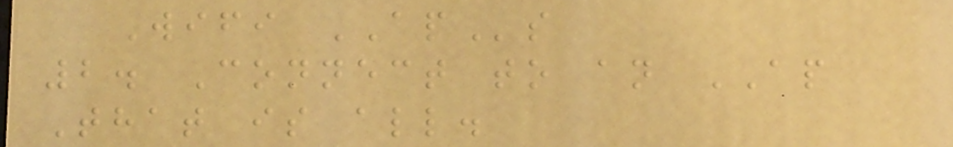Wifi APs
2. Connect to an AP
That is all.
